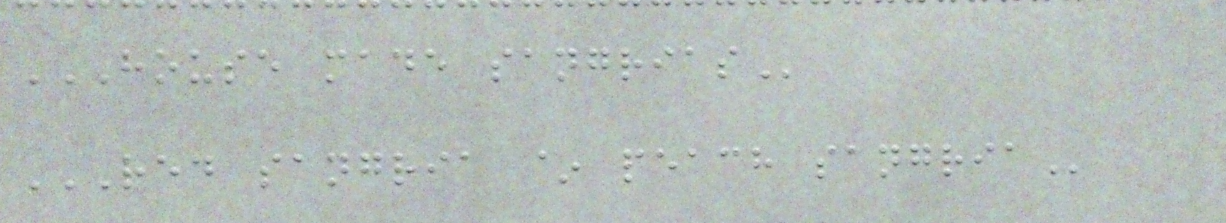HOUSE MADE SANGRIAS
RED SANGRIA ~ PEACH SANGRIA
